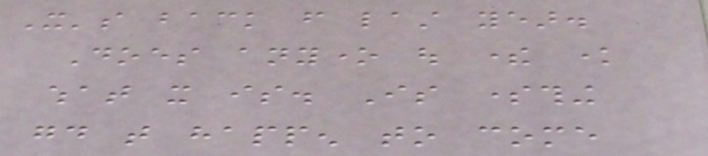It's back from last year.
Does anyone out there know
what it is. Is something
good that happen to come
